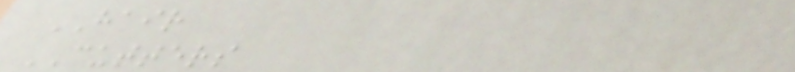HAIR
CUTTERS
